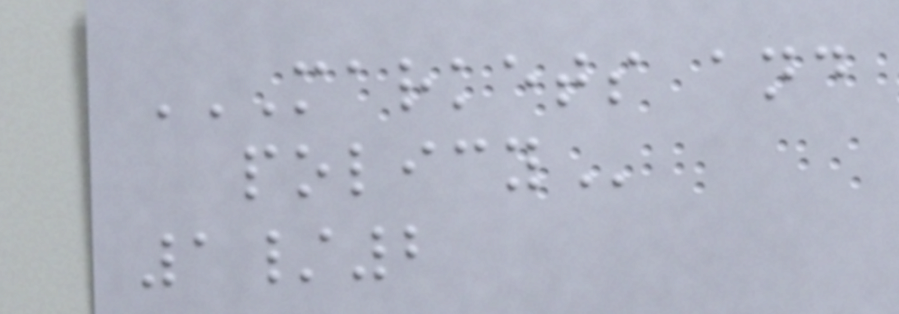MARKETS AND
POLICY
1/2
